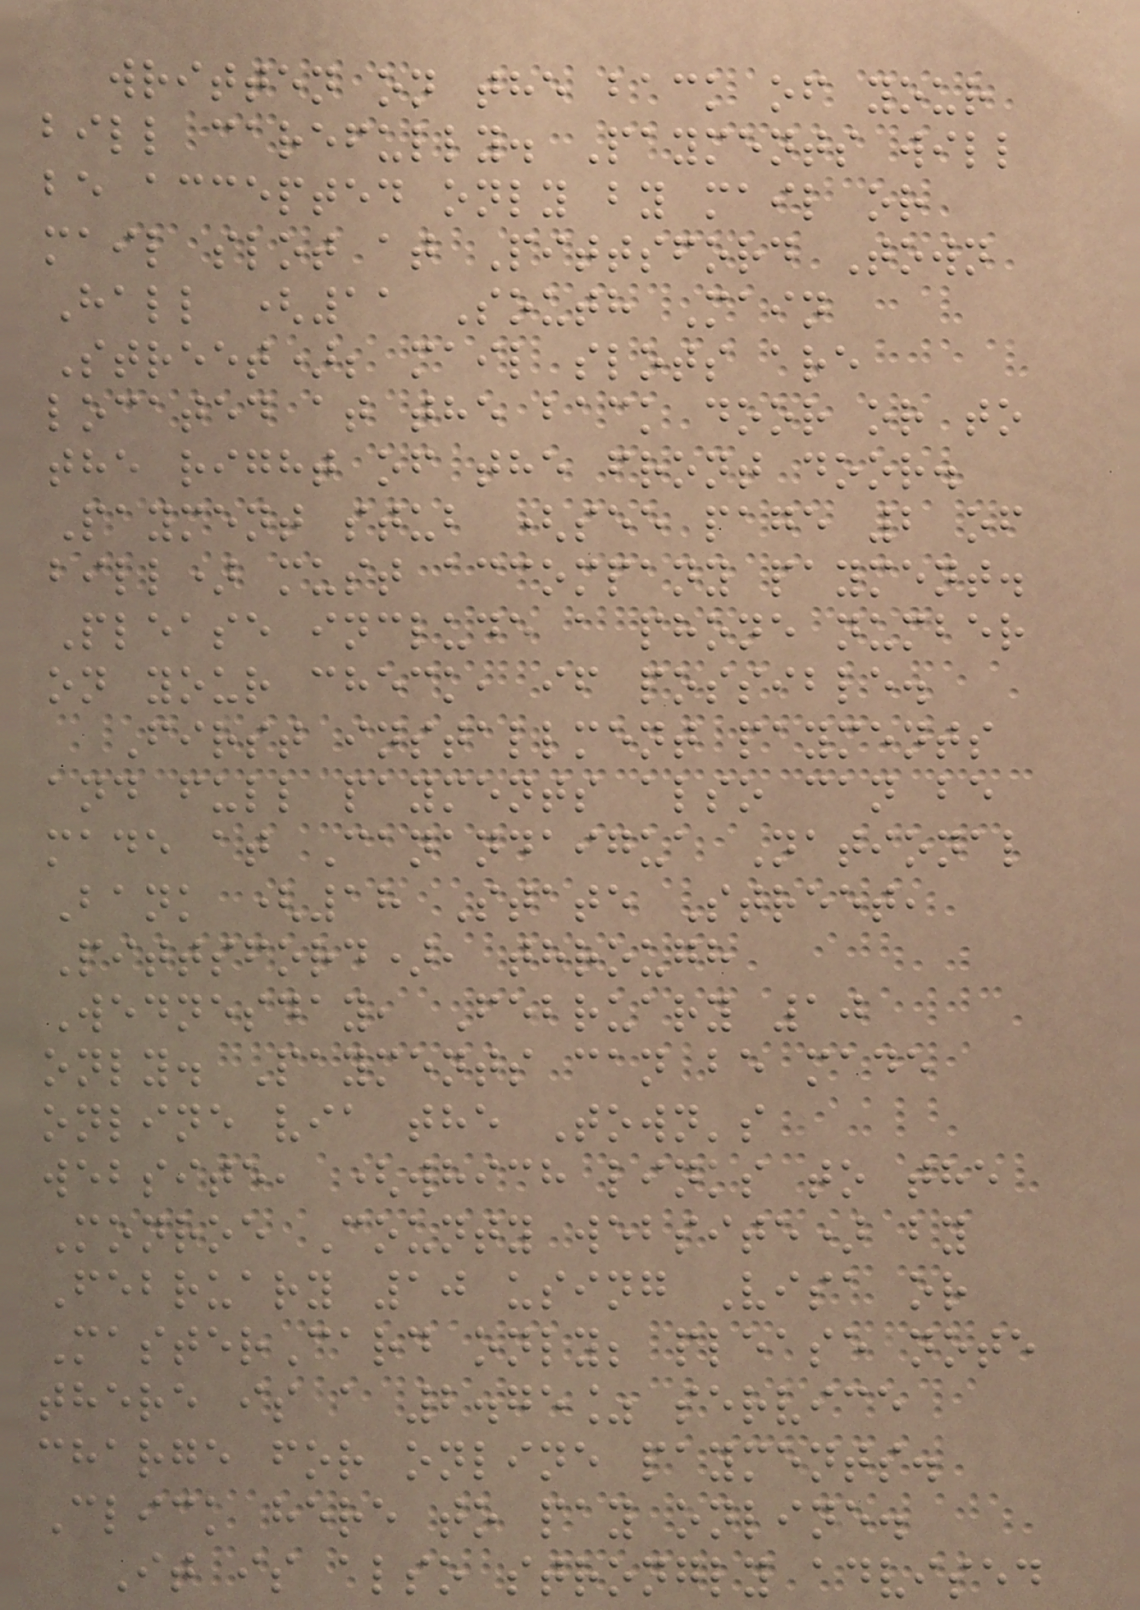written on the back of your
bill carefully. Payments will
be accepted only by mail or
mail slot at Pittsford Town
Hall (11 South Main
Street); mail slots are
located at the back door or to
the right of the front door.
Payment stub (see page 2 of
bill) must accompany payment.
Please include a phone number
on your check, if possible.
First installment payments
and full payments also can be
made at Canandaigua National
Bank (18 State Street,
Pittsford), through
Wednesday, February 10
only. Payments can be made
online via the Town's
website, (which links to the
Monroe County website) by
February 10 using Visa or
MasterCard only; please note
there is a 2.75% service
charge for online payments.
Click here to pay online.
It is also strongly advised
